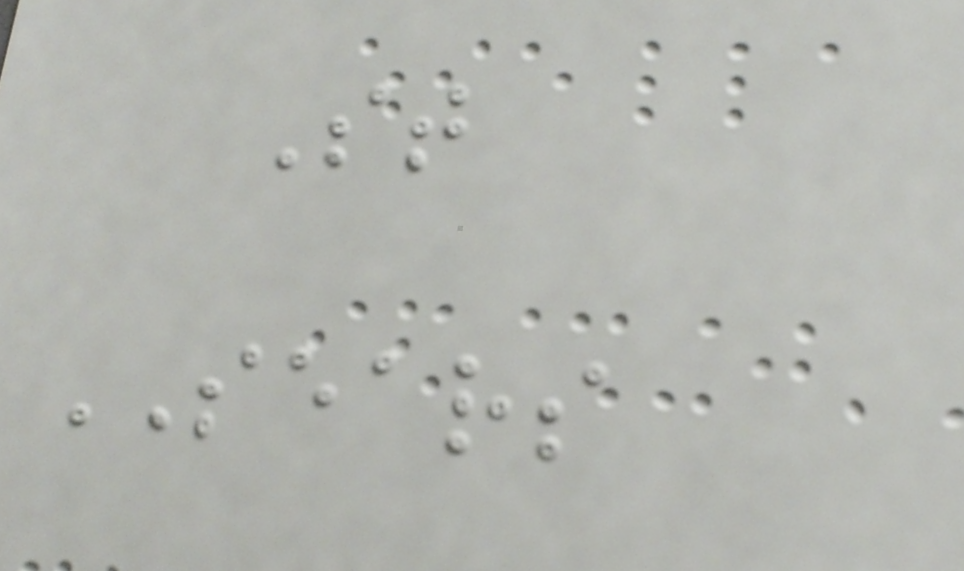St
SEARS
